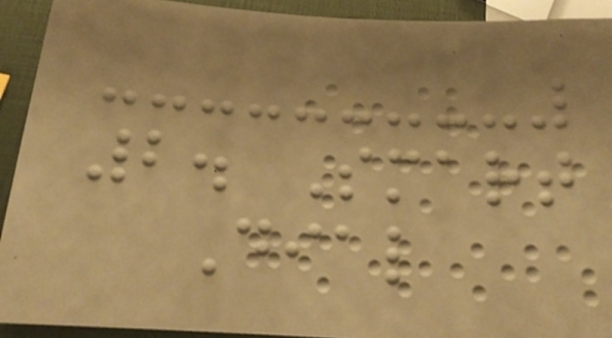2. Smart
Dial
